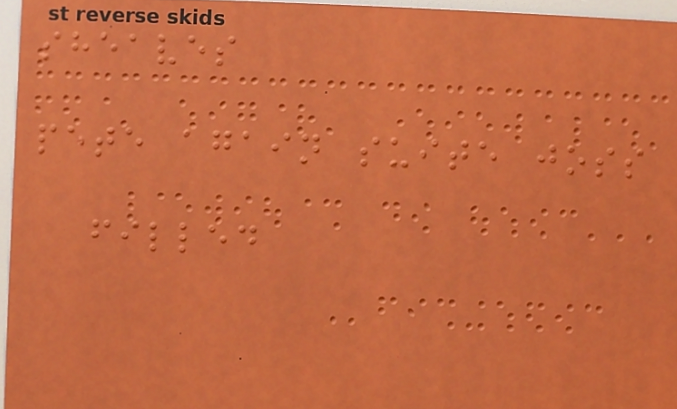sheaves
pete again suite joss
filled
